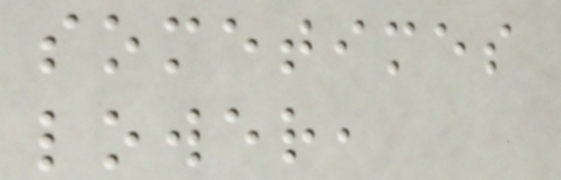sometimes
lower,
